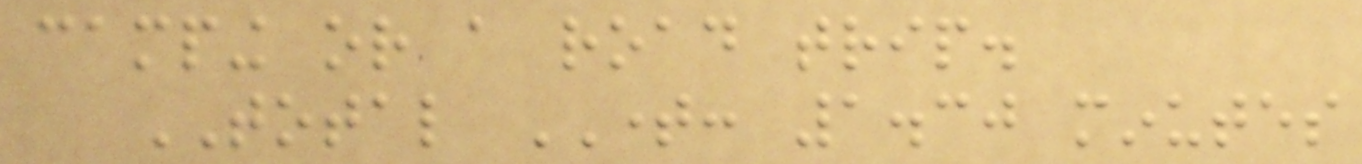camping or a road trip.
TOTAL TIME: 1.30 minutes
